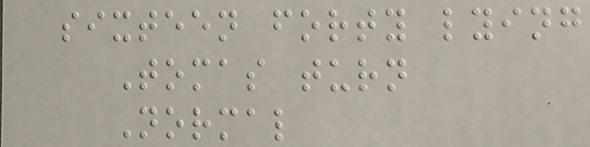sixteen forty lying
Tomas turn
Normal
